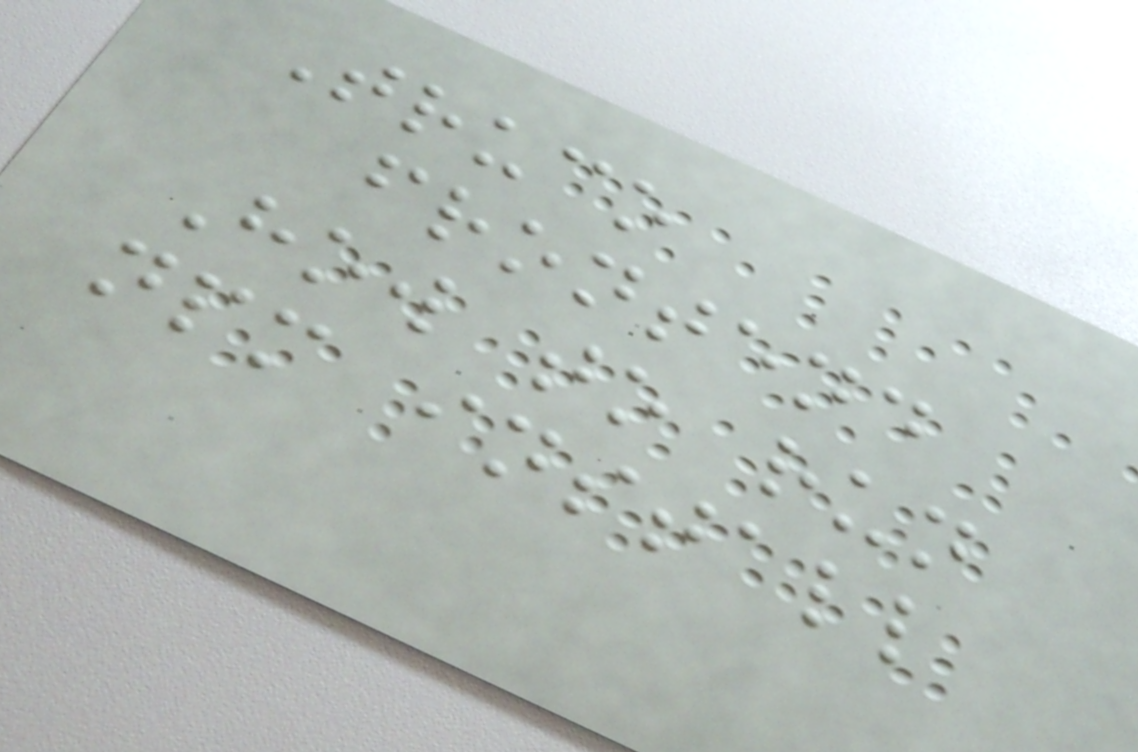Truco
frontend
How to run
npm install
